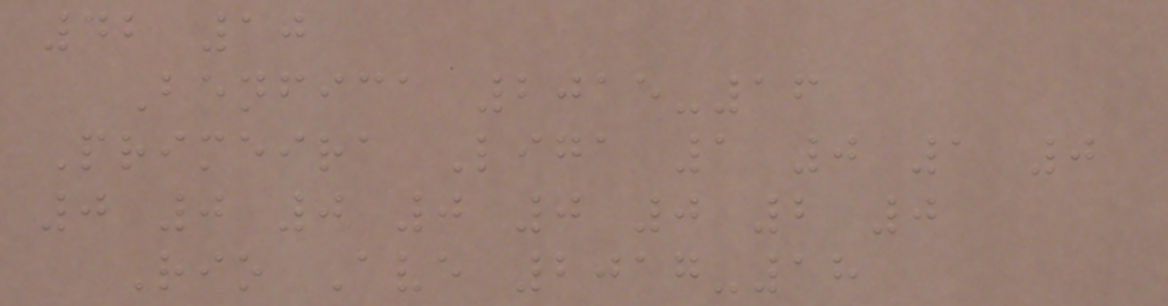42 10
Benfica 2015-16
Primeira Liga 1 0 1 0
0 0 0 0 0 0 2 0
Rio Ave 2017-18
